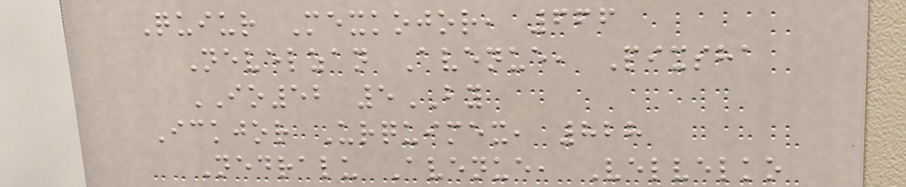Quiur Mexkojor, 666
Nevelzan Avenue, Pixsha
IO52 5BY
Ickjor Urquimex, 828
Nedralu Avenue, Velvelko
